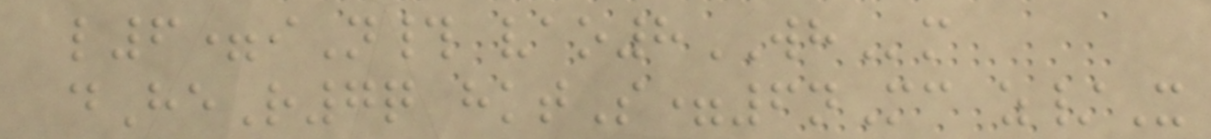l6=iN# vao8WHm
dHeR7q hktS=6nMc z/X
